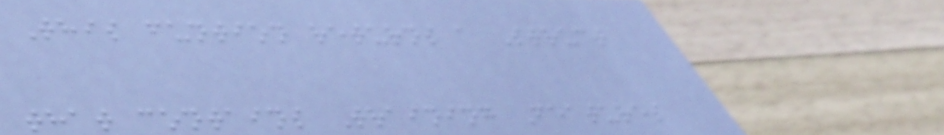This funtion returns a Struct
that contains Training Features
